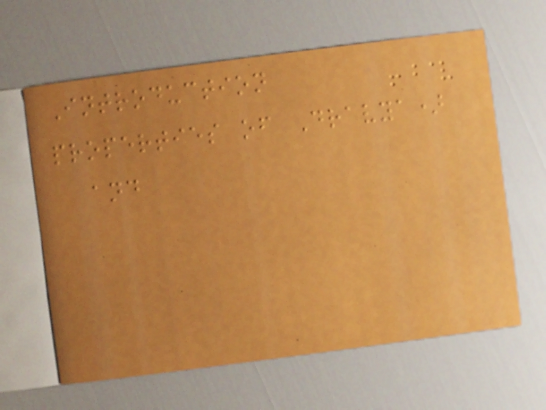Introduction
properties of Dravya)
and
